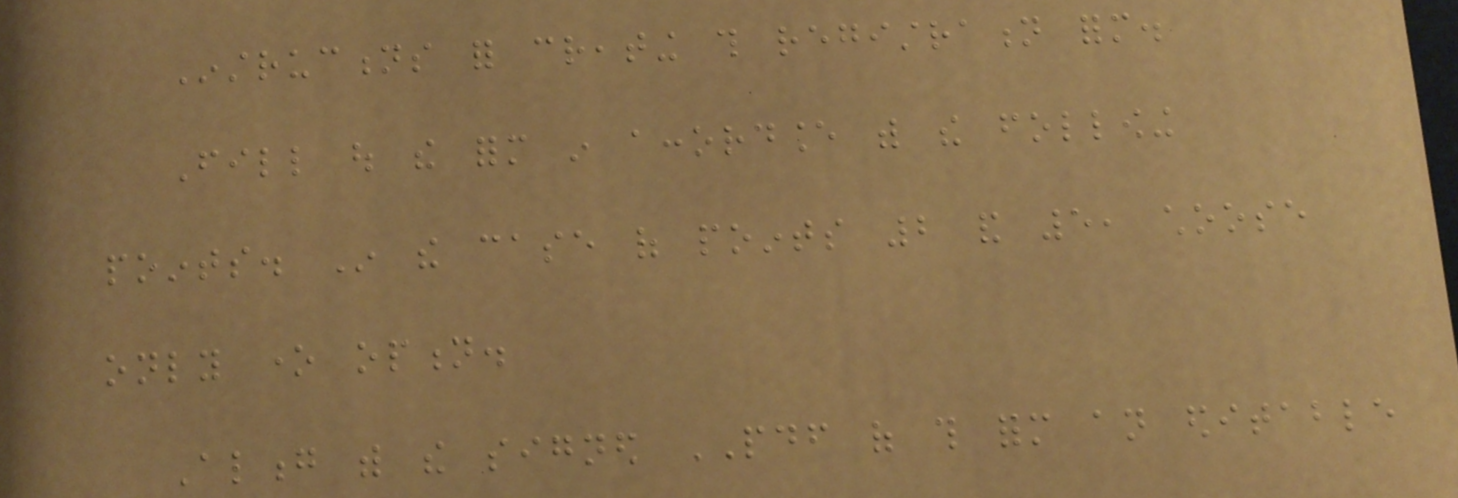Instructions for creating this registration form.
Fill out the form in accordance with the following
points. In the case of points 2 and 5, choose
only one option.
Along with the signed PDF of this form an editable
